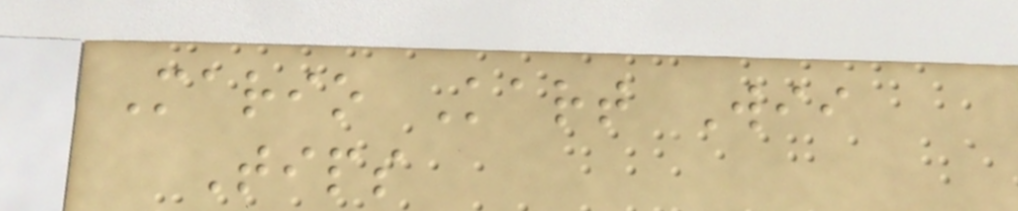Mario Kart Wii
Tips
